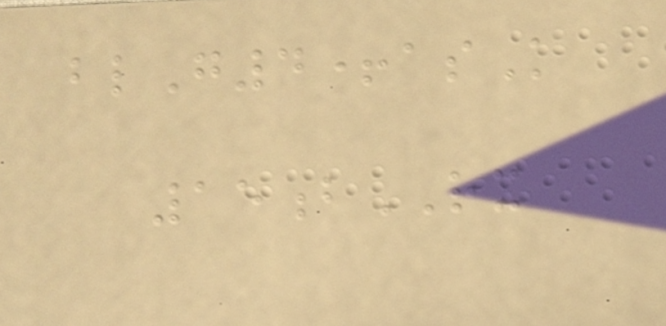blG4+asK
15bRX
